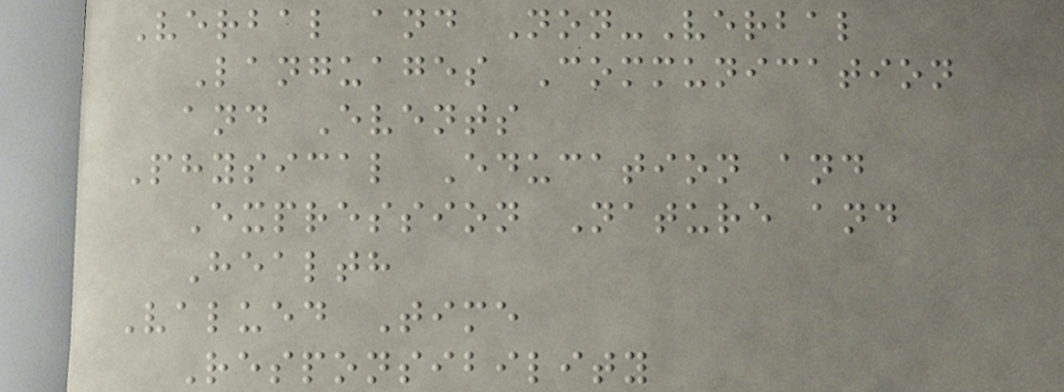Verbal and Non-Verbal
Languages Communication
and Events
Physical Education and
Expression Nature and
Health
Valued Time
Responsibility
